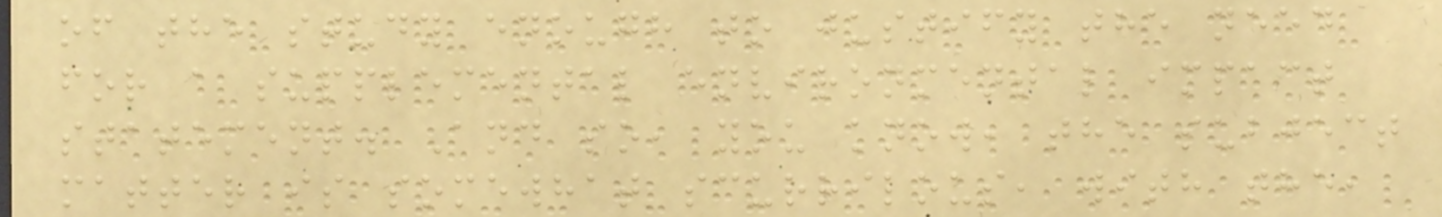of the study enough to justify the need
for a supplemental environmental impact
statement. And so, you know, the subject
matter is somewhat scurrilous, with the,
